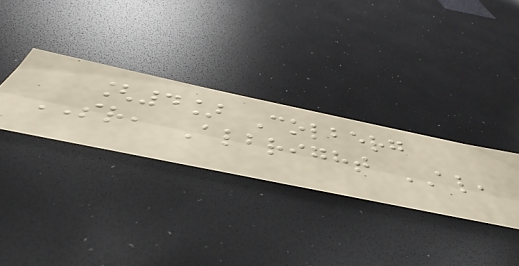[4] Colberg
SR, Albright AL,
